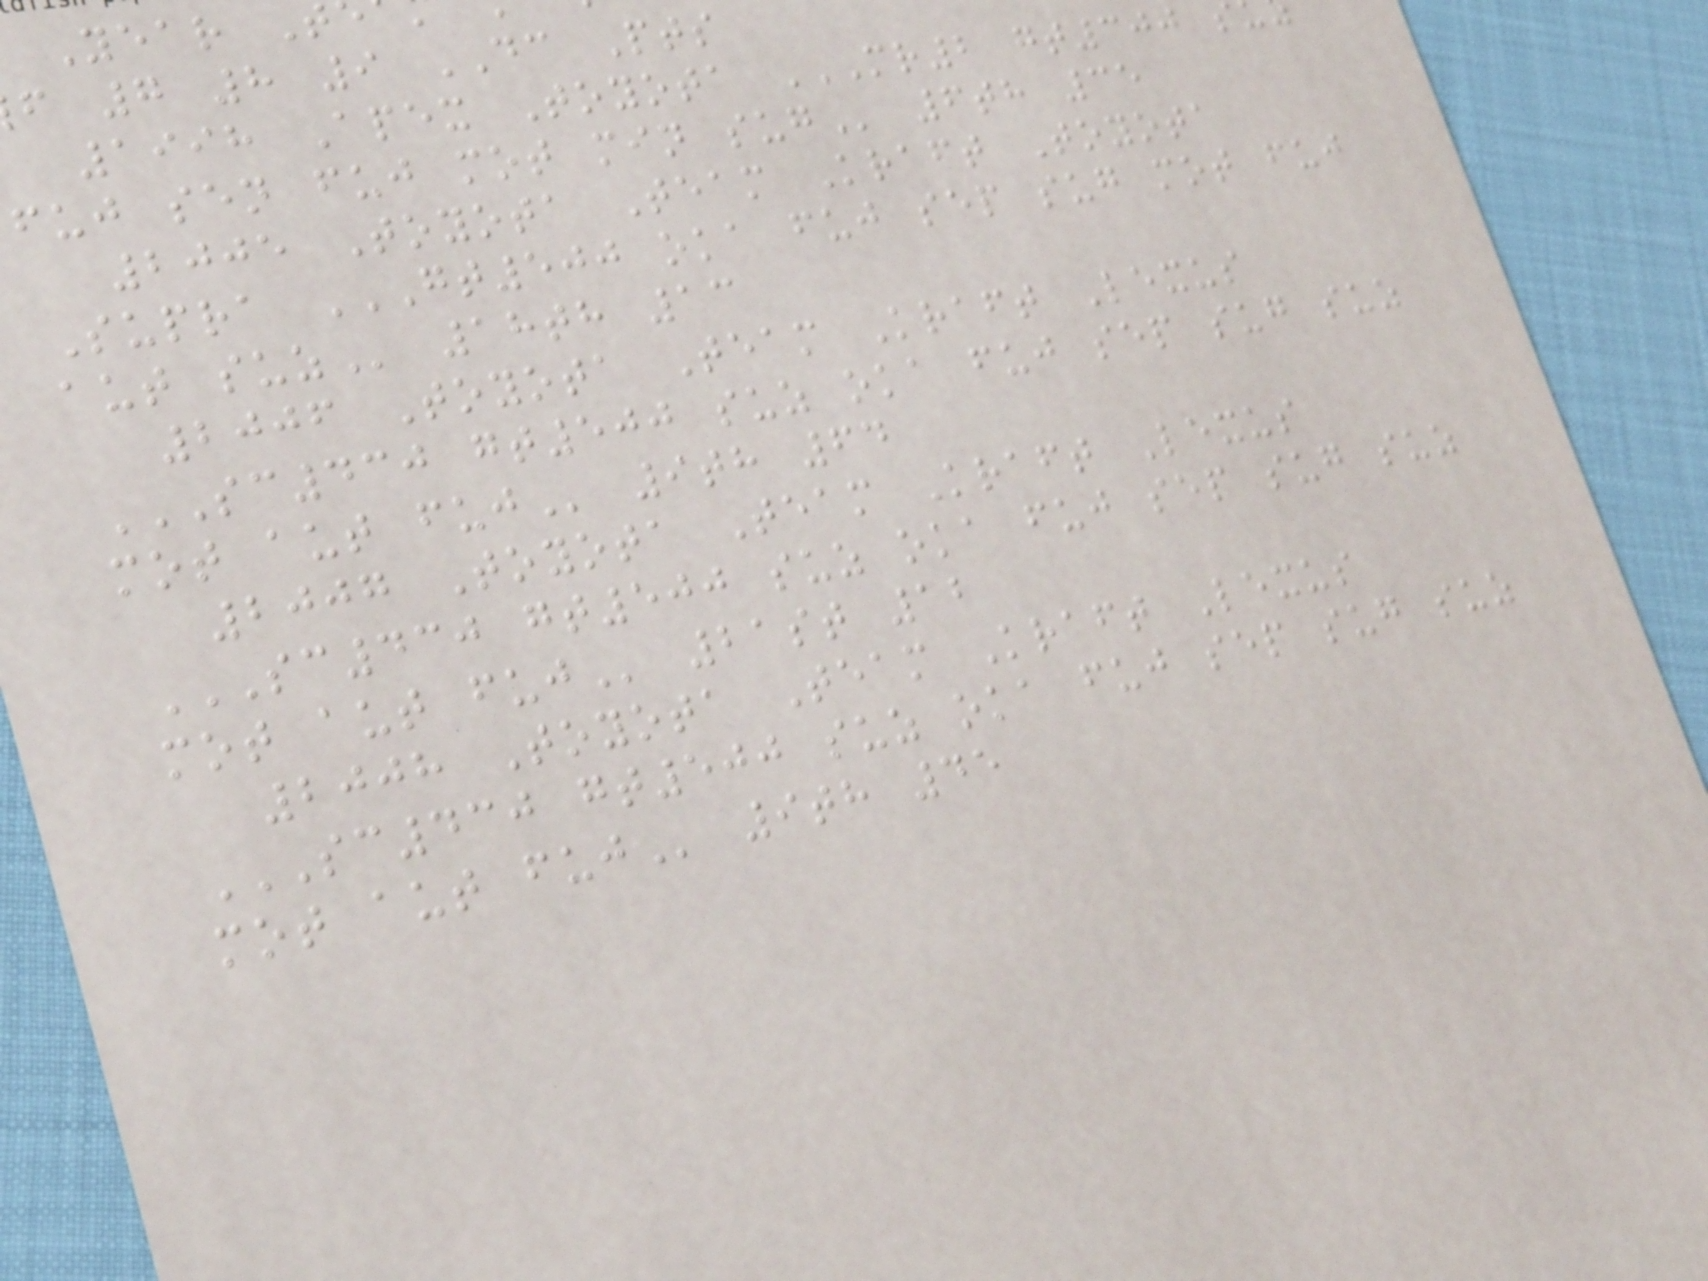f 7 8 9 DC Pts
fuj sen fuj mot min
2005 Toyota Team Kraft Toyota
Supra GT500 OKA FUJ SEP SUG MOT FUJ
2006 Toyota Team Kraft Lexus
SC430 GT500 SUZ OKA FUJ SEP SUG SUZ
mot aut
2007 Toyota Team Kraft Lexus
SC430 GT500 SUZ OKA FUJ SEP SUG SUZ
mot aut
2008 Toyota Team Kraft Lexus
SC430 GT500 SUZ OKA FUJ SEP SUG SUZ
mot aut
